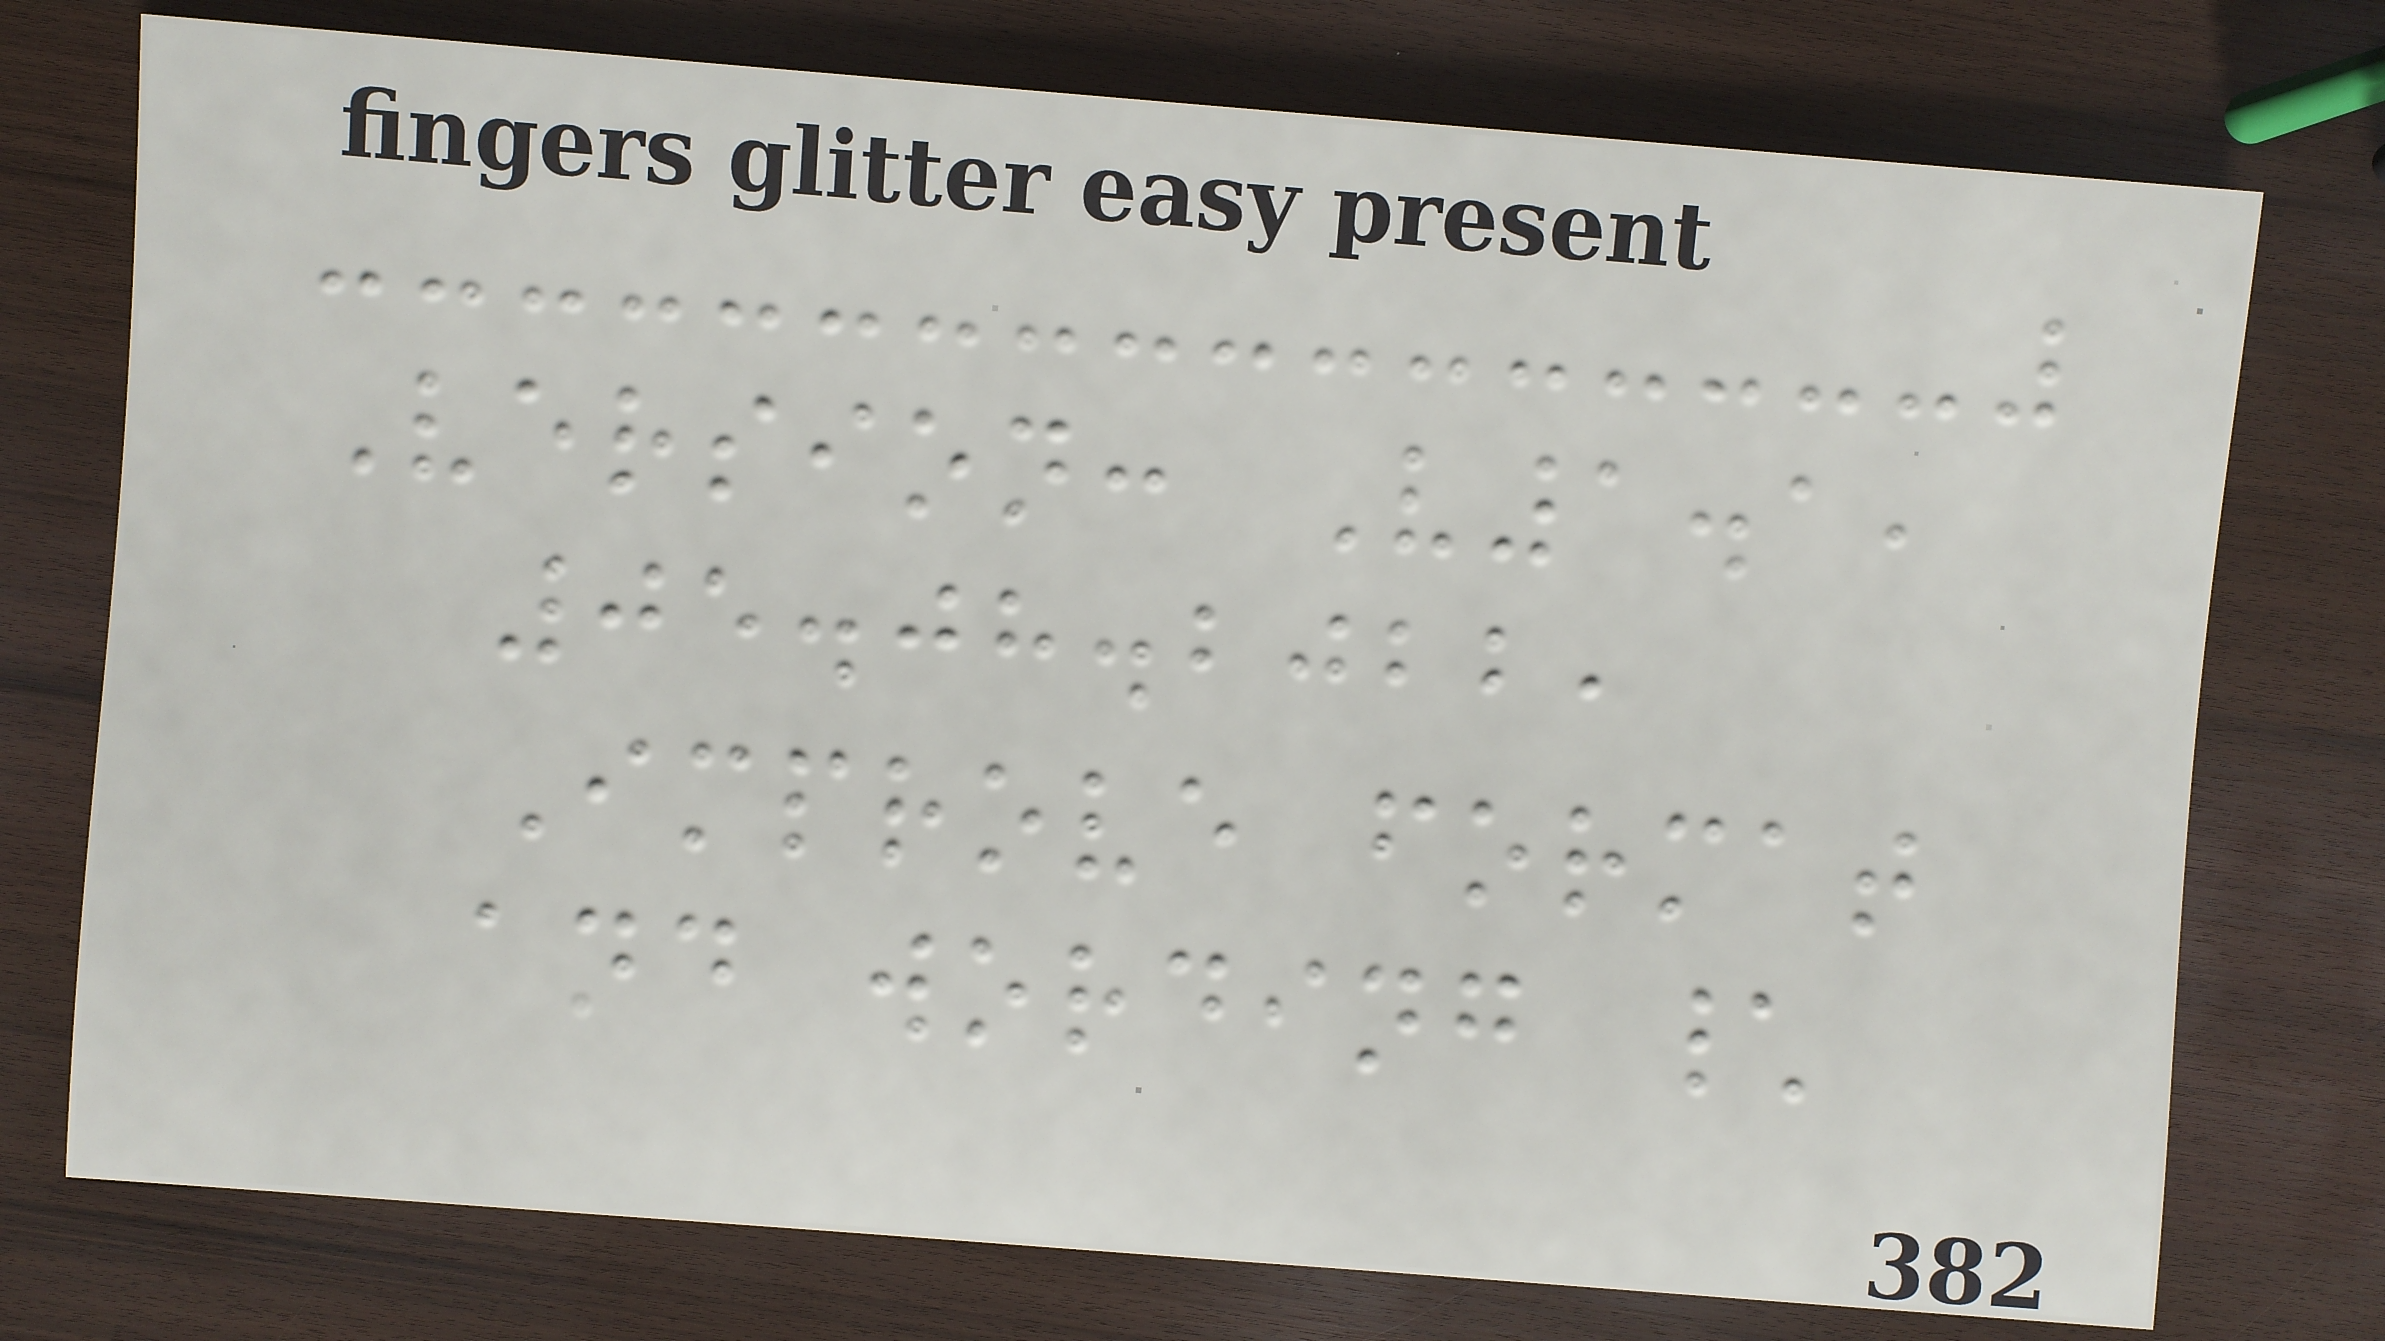Version: V1.1,
05.08.2022,
Improve format
and wording \
